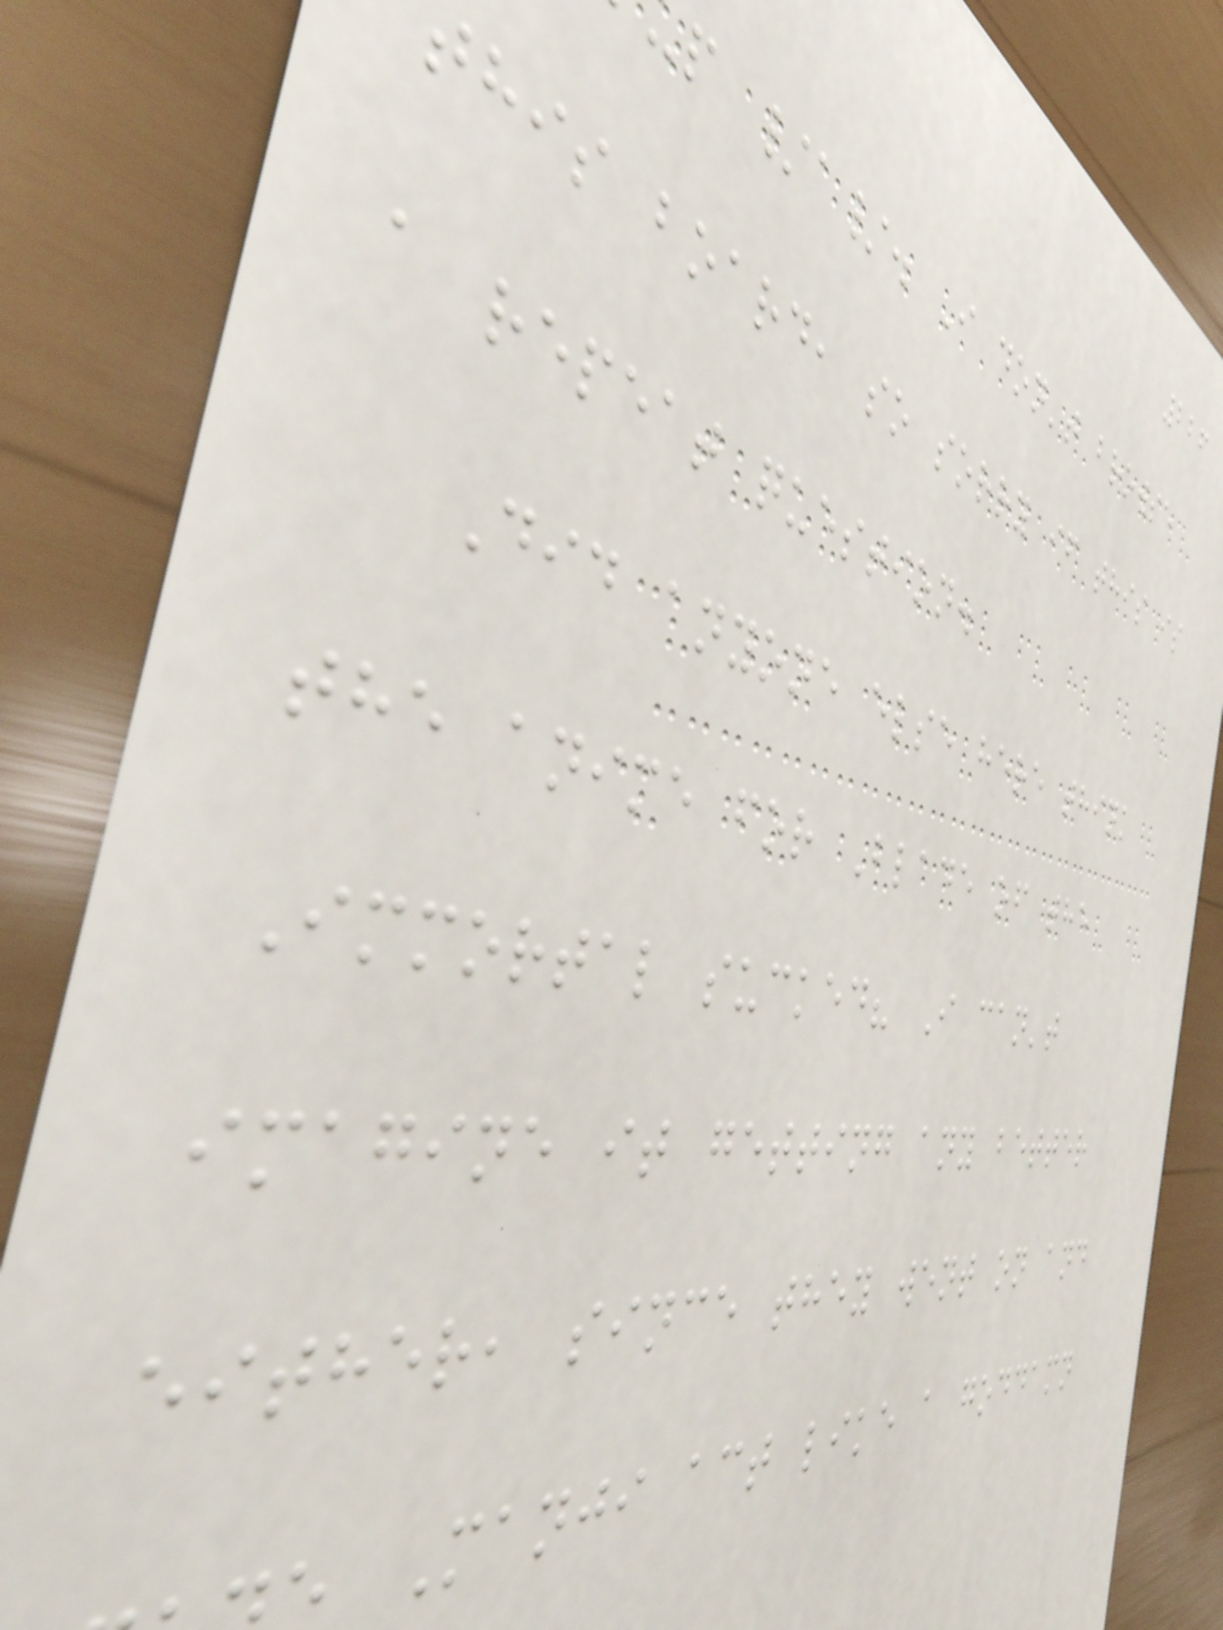226
p /a/. I don't browse
this board, so sorry if this is
a repeat question.
Did anyone else here think
the anime for Blade of the
Immortal sucked? I can't
imagine it getting any better
either, since they went on and
Manji act like a goddamn
